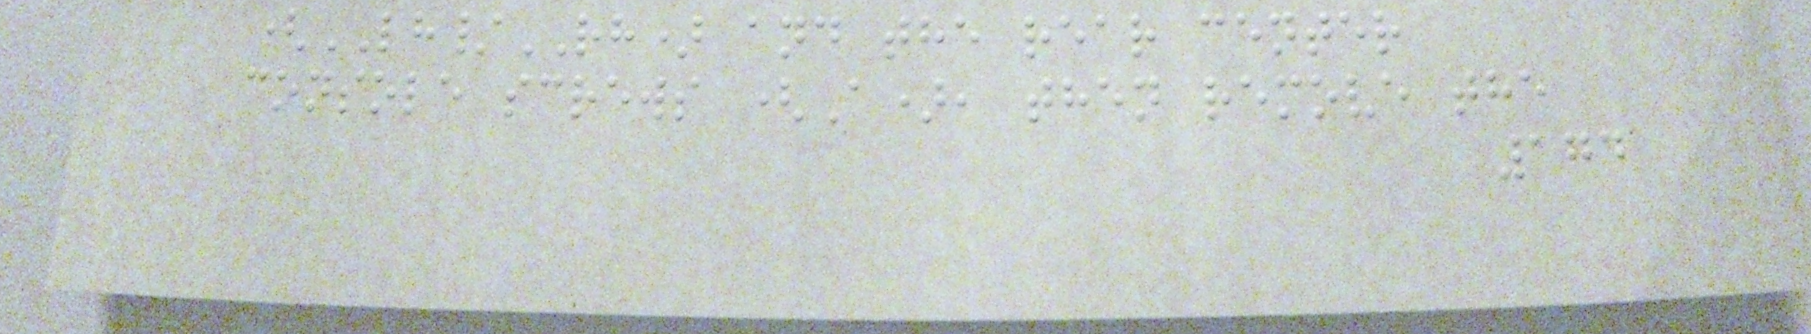(LH/RH) and the rear center
console screws (A), then remove the
174
